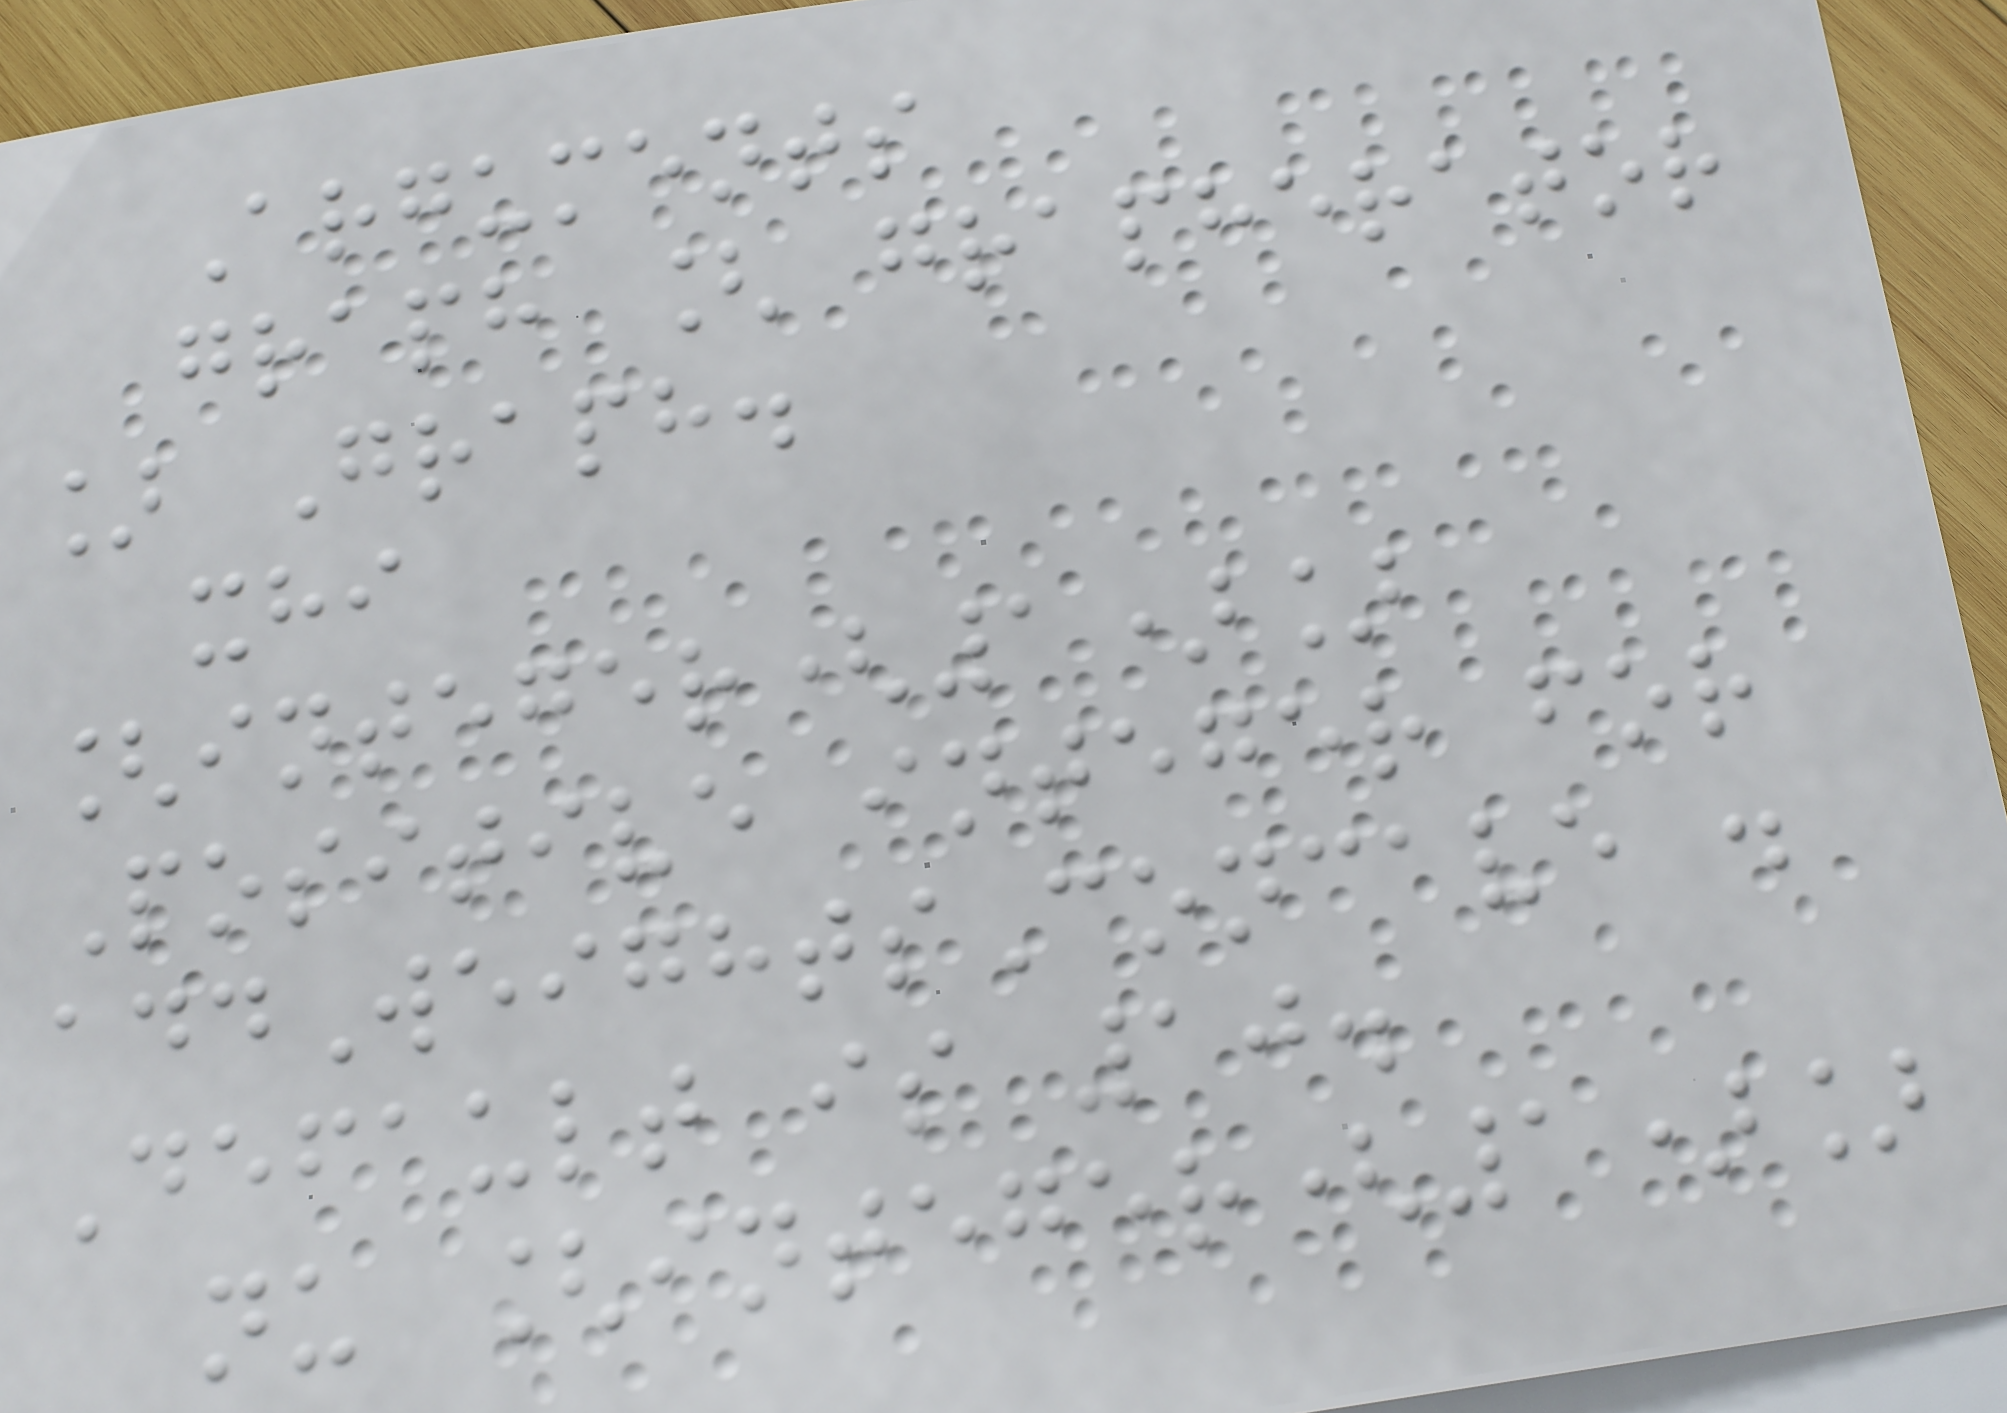Arguments
graph [ grapherator
] Graph.
xhi
[integer(1)]
Positive integer for
addWeightsConcave .
Default is 10.
nu [integer(1)]
